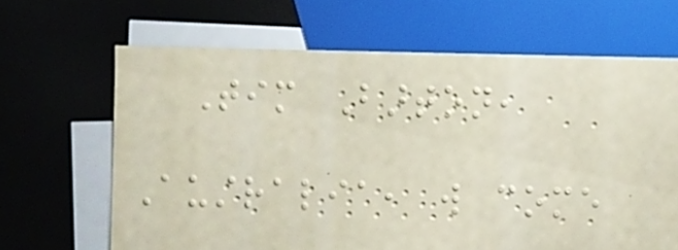Tim Barton,
Australia, will come
